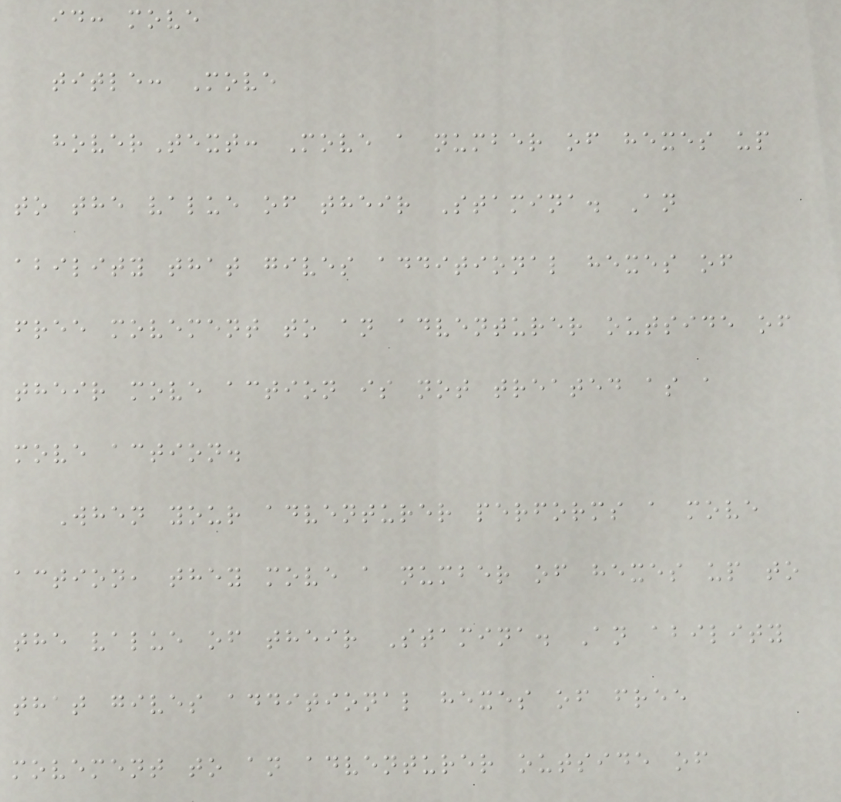id: move
title: Move
hoverText: Move a number of hexes up
to the value of their Stamina. An
ability that gives additional hexes of
free movement to an adventurer outside of
their move action is not treated as a
move action.
When your adventurer performs a move
action, they move a number of hexes up to
the value of their Stamina. An ability
that gives additional hexes of free
movement to an adventurer outside of
